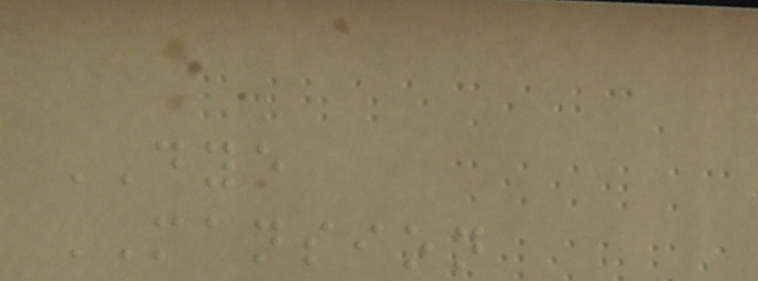DYE
MANSION
